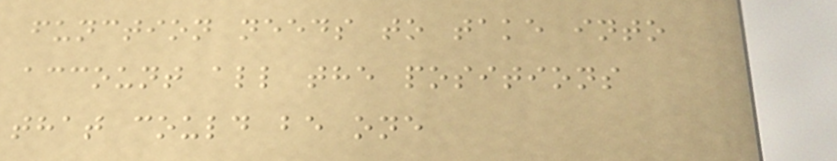function needs to take into
account all the positions
that could be one
